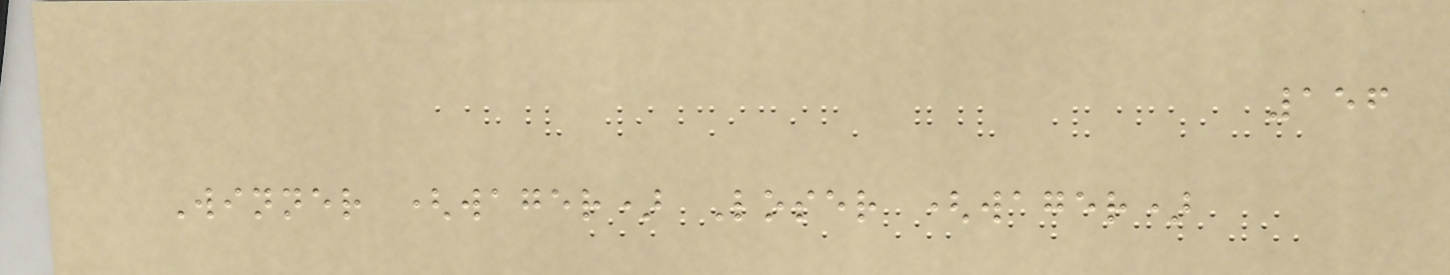156
Winner (wager) Loser (wager)
